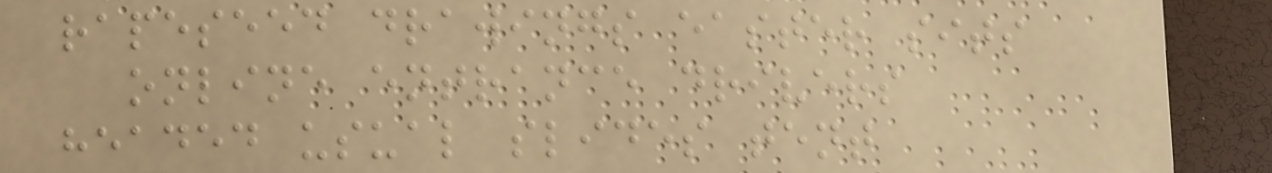rapeseed drawings easter sits
online entrance drivers
headed usual slides tent
